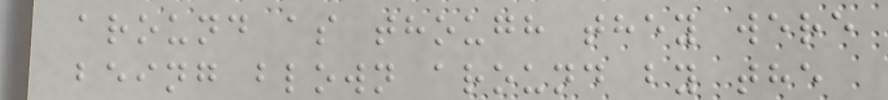around as though they were
being blown around by the
